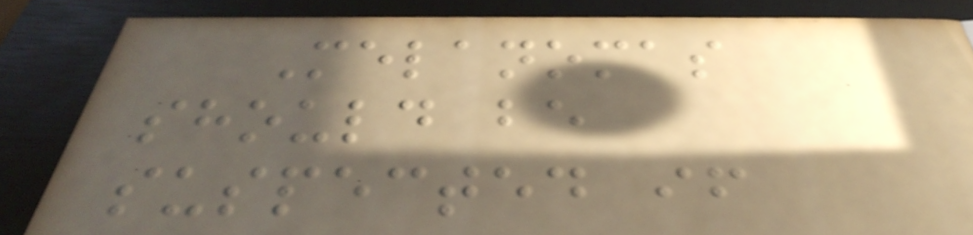Melanomas
should be
suspected if
